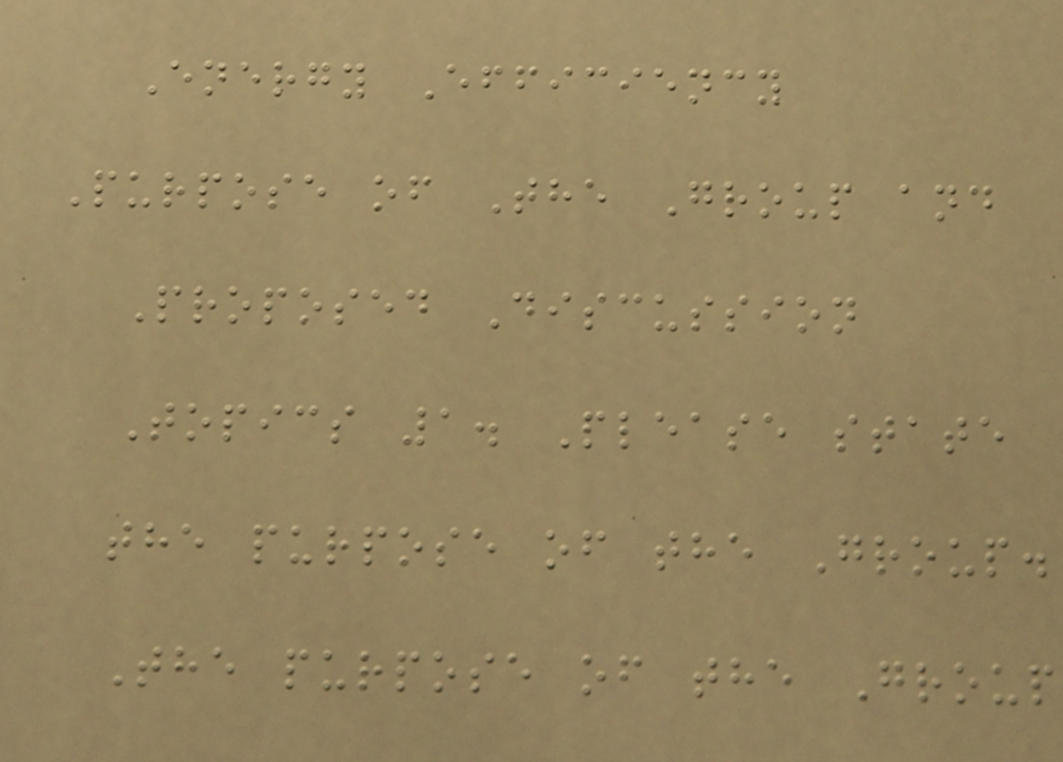Energy Efficiency
Purpose of The Group and
Proposed Discussion
Topics 1. Please state
the purpose of the Group.
The purpose of the Group
